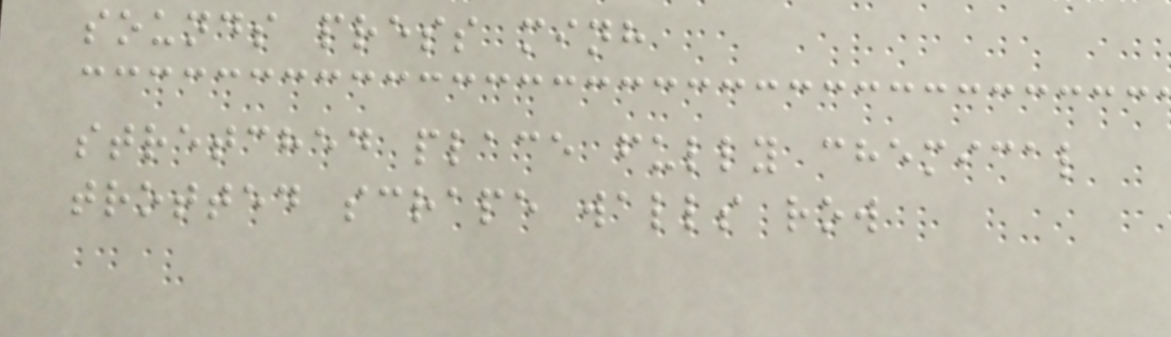sounds press minh
stretched place fully chemical
trotted scrape walls row
